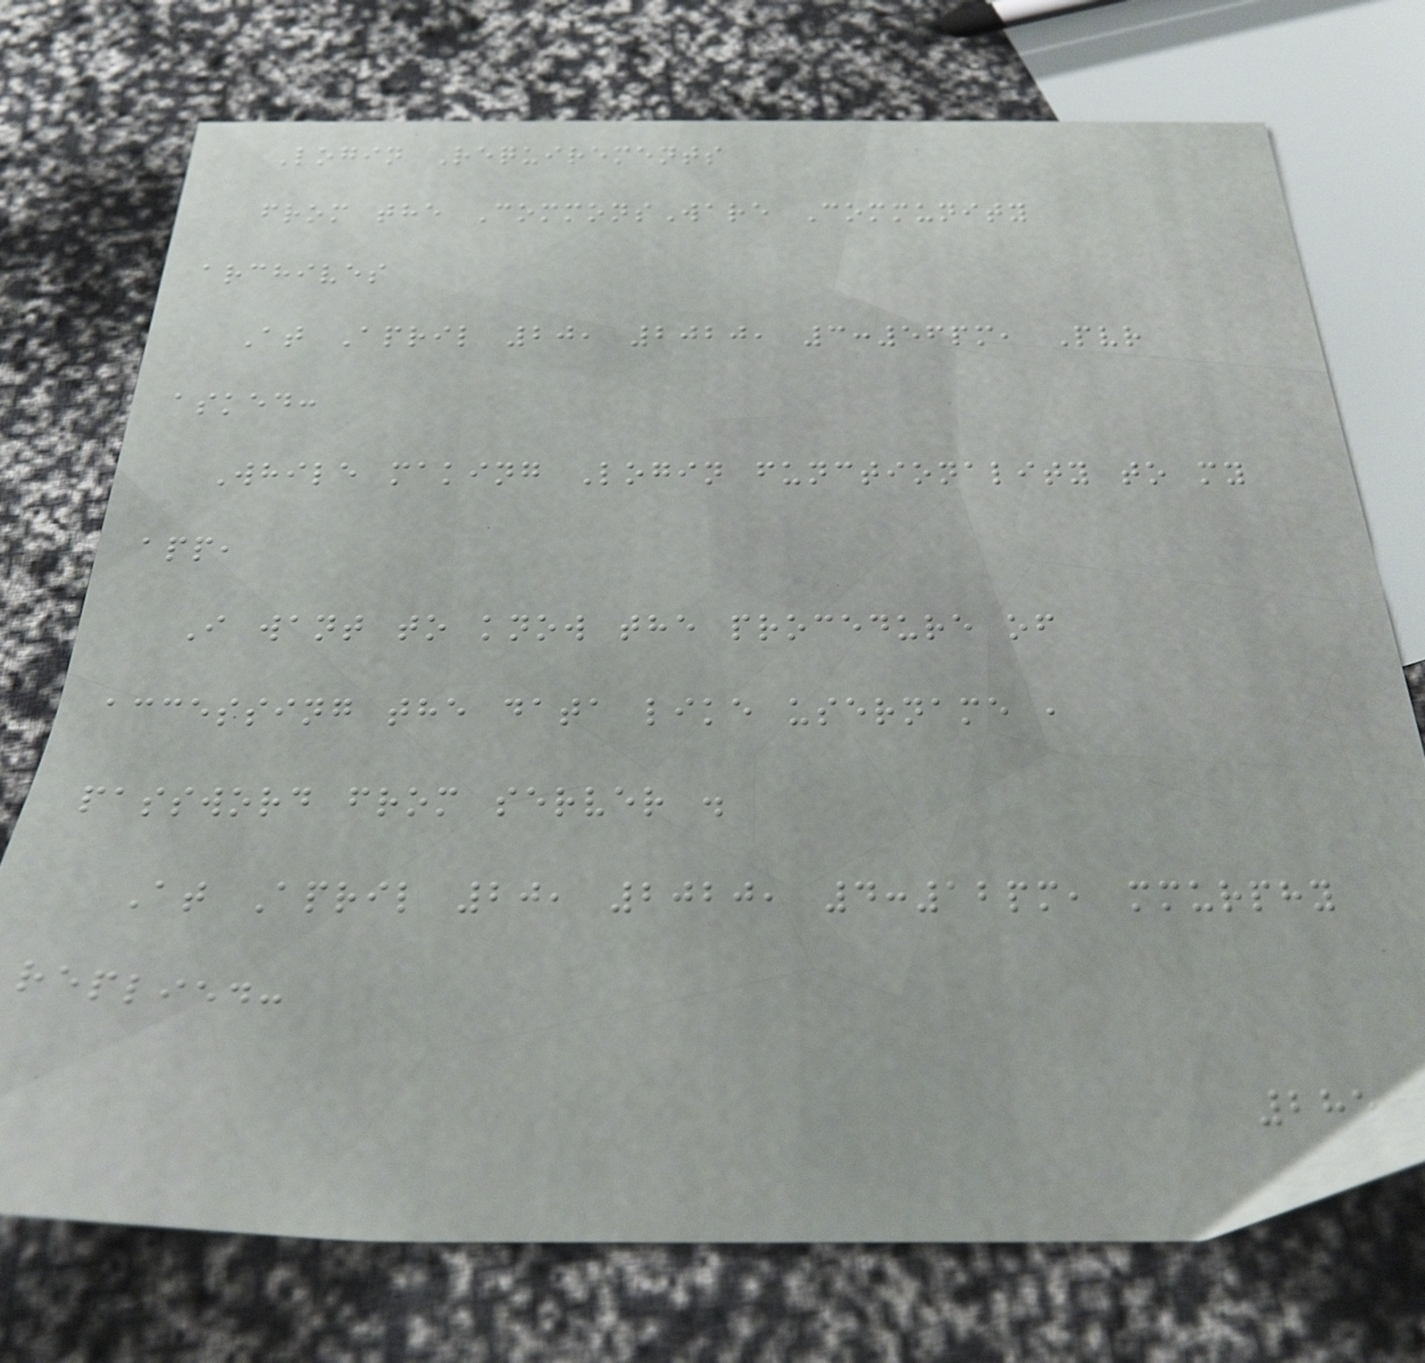Login Requirements
from the CommonsWare Community
archives
At April 20, 2020, 3:56pm, Pvr
asked:
While making Login functionality to my
app,
I want to know the procedure of
accessing the data like username ,
password from server .
At April 20, 2020, 4:12pm, mmurphy
replied:
285
